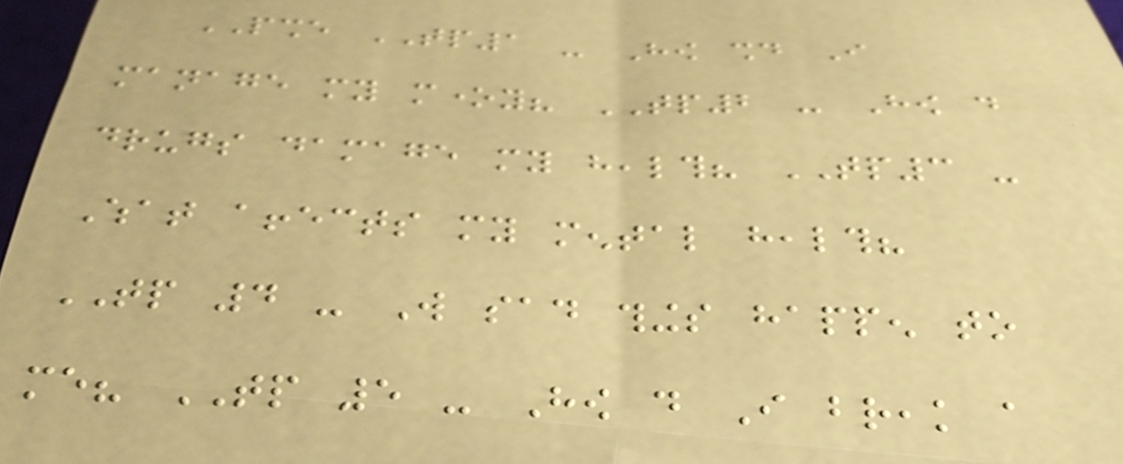PSHE TP1 - How should I
manage my money? TP2 - How do
drugs damage my health? TP3 -
What affects my mental health?
TP 4 - Will sad things happen to
me? TP 5 - How do I break a
